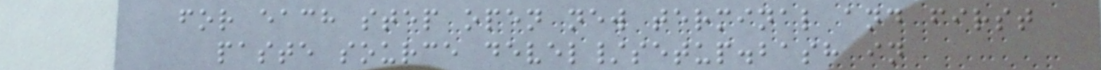for each step open new terminal and first
paste source devel/setup.bash in
